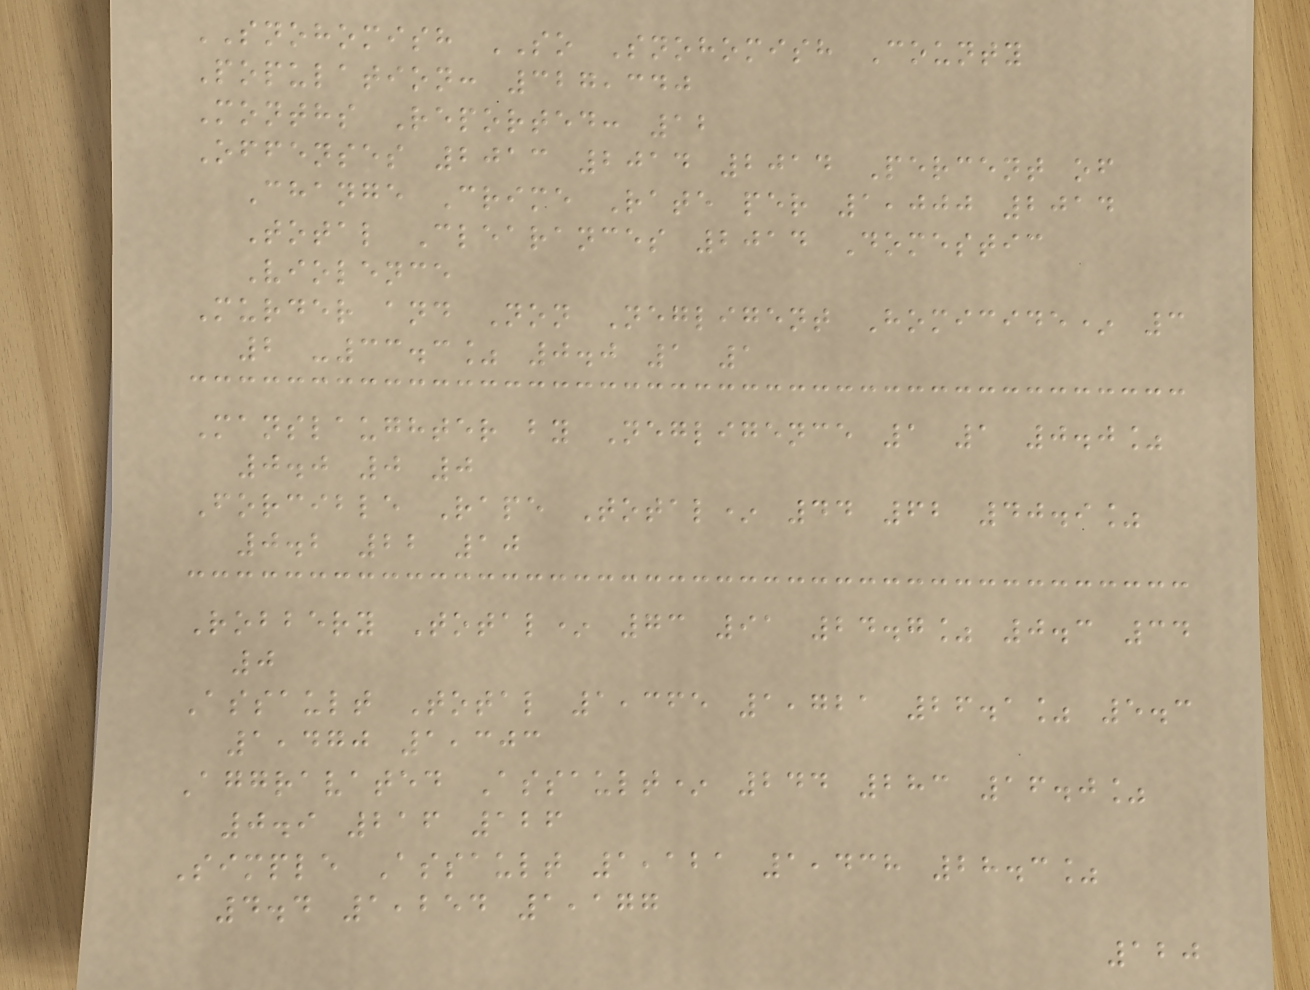SNOHOMISH SO Snohomish County
Population: 327,340
Months Reported: 12
Offenses 2013 2014 2014 Percent of
Change Crime Rate per 1,000 2014
Total Clearances 2014 Domestic
Violence
Murder and Non Negligent Homicide* 3
2 -33.3% 0.0 1 1
Manslaughter by Negligence 1 1 0.0%
0.0 0 0
Forcible Rape Total* 44 62 40.9%
0.2 22 10
Robbery Total* 73 91 24.7% 0.3 34
0
Assault Total 1,365 1,721 26.1% 5.3
1,470 1,303
Aggravated Assault* 244 283 16.0%
0.9 216 126
Simple Assault 1,121 1,438 28.3%
4.4 1,254 1,177
120
